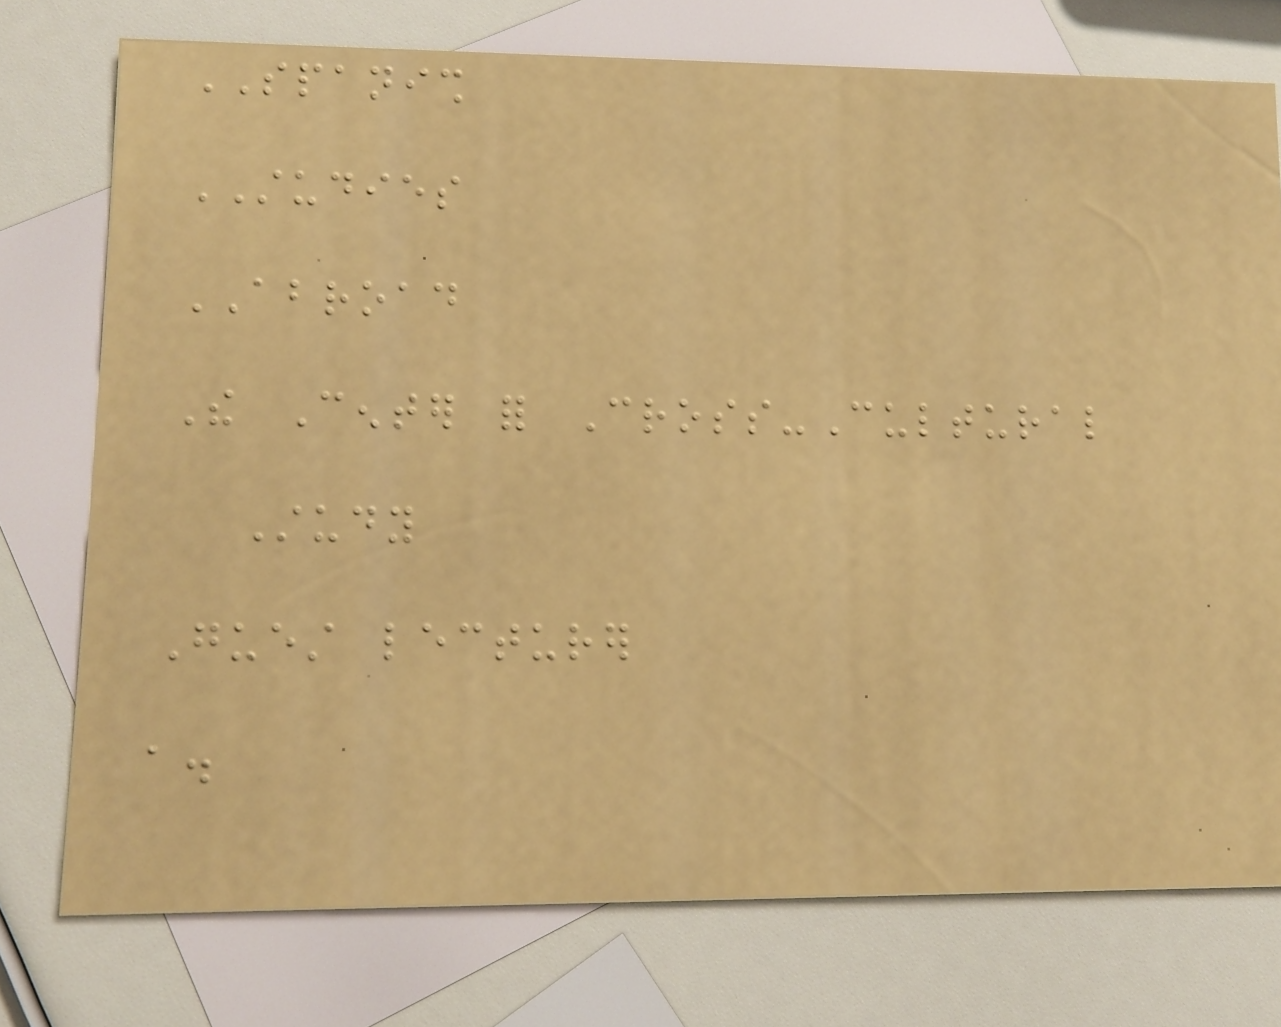SPANISH
STUDIES
ABROAD
The Center for Cross-Cultural
Study
Guest lecturer
a.
